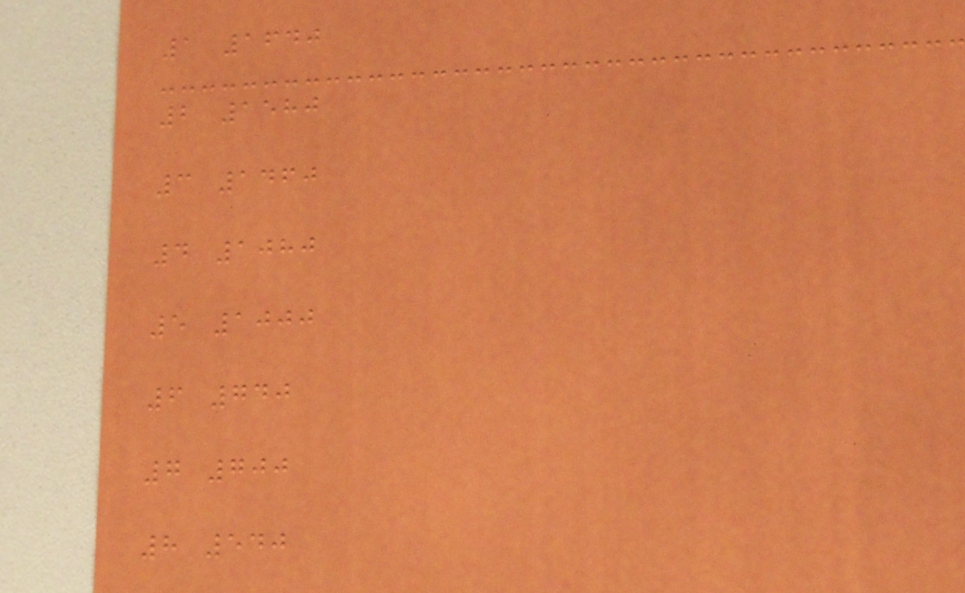1 1640
2 1580
3 1460
4 1080
5 1000
6 740
7 700
8 540
